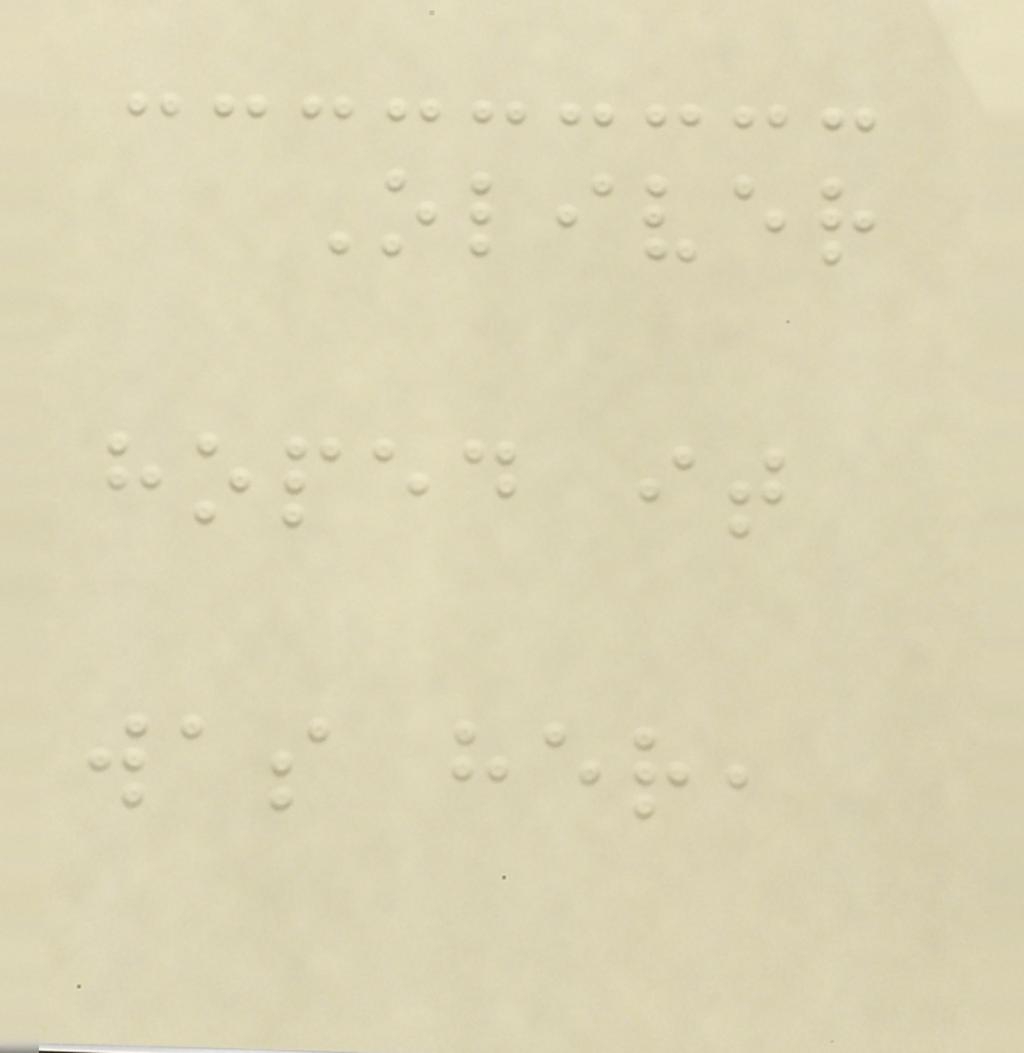Oliver
hoped it
was her,
